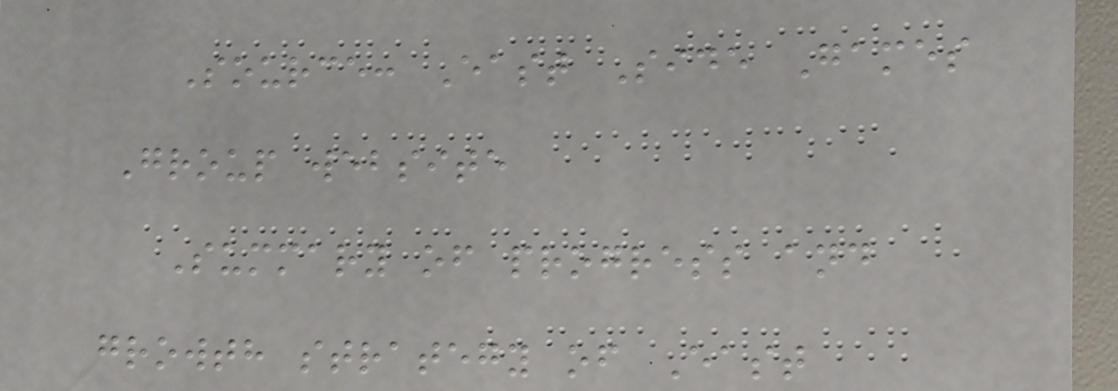Source: East Side Games
Group website
Summary of progress and
growth strategy of East
